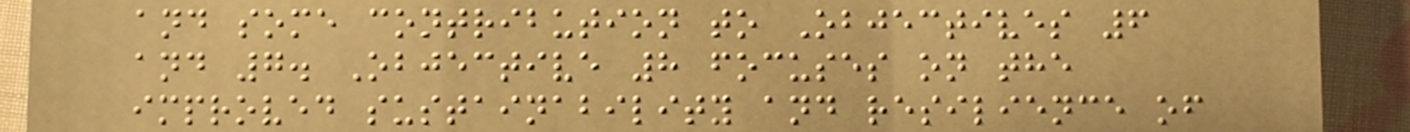and some contribution to Objectives 6
and 7. Objective 8 focuses on the
improved sustainability and resilience of
